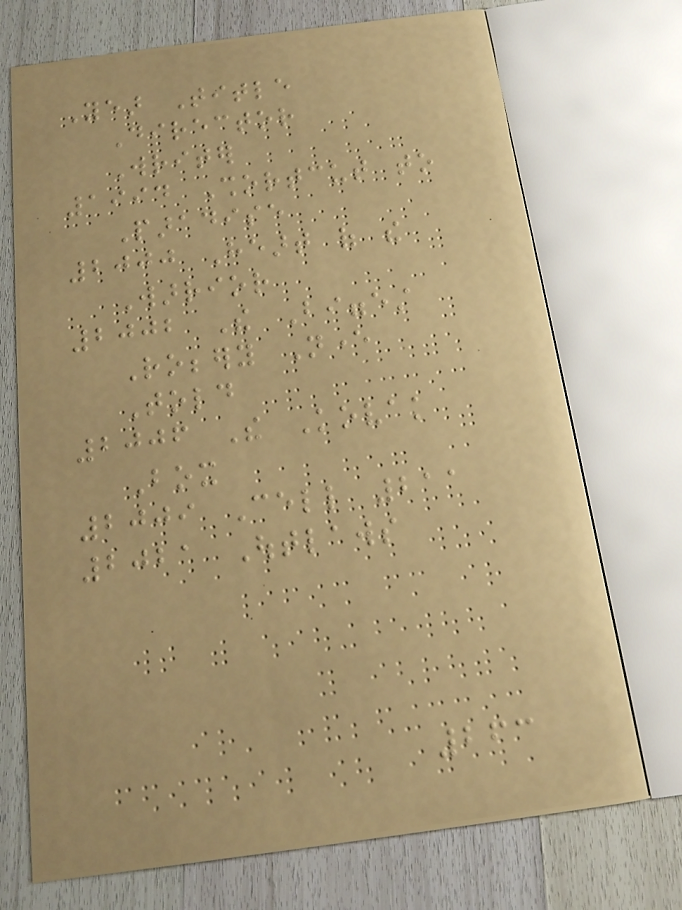Year Title
Director
Writer
1994 Shortcut to
Paradise
2000 Heart of the
Warrior
2002 The Biggest
Robbery Never
Told
2006 The Kovak
Box
2009 Cell 211
2021 Outlaws
263
